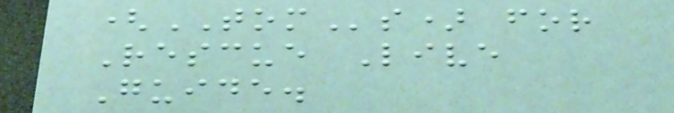(TOMs) for
Rescue Live
Guide.
